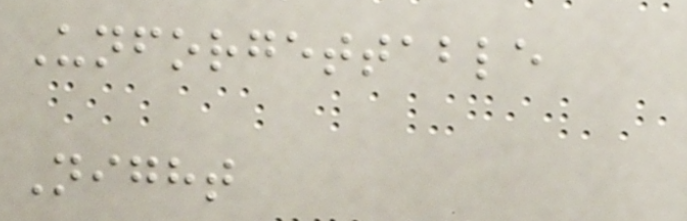Unforgettable
Night
